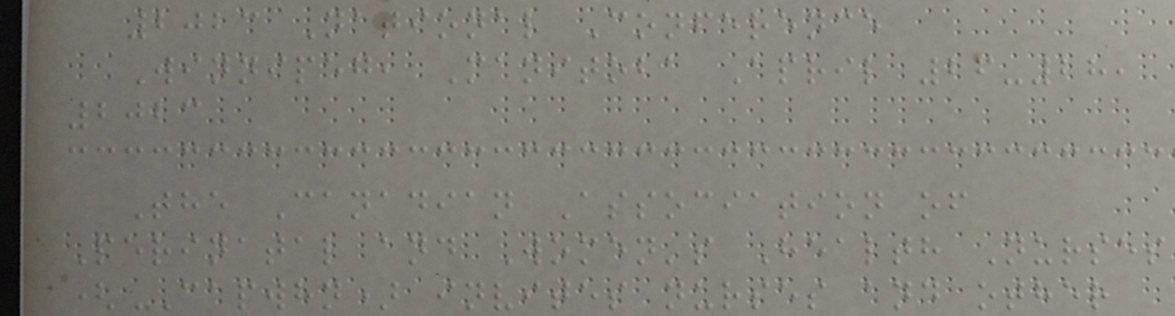2023 National Conference
Winnipeg, Manitoba April 26-28,
2023
The Canadian Association of
Perinatal and Women's Health Nurses
(CAPWHN) invites nurses and other
